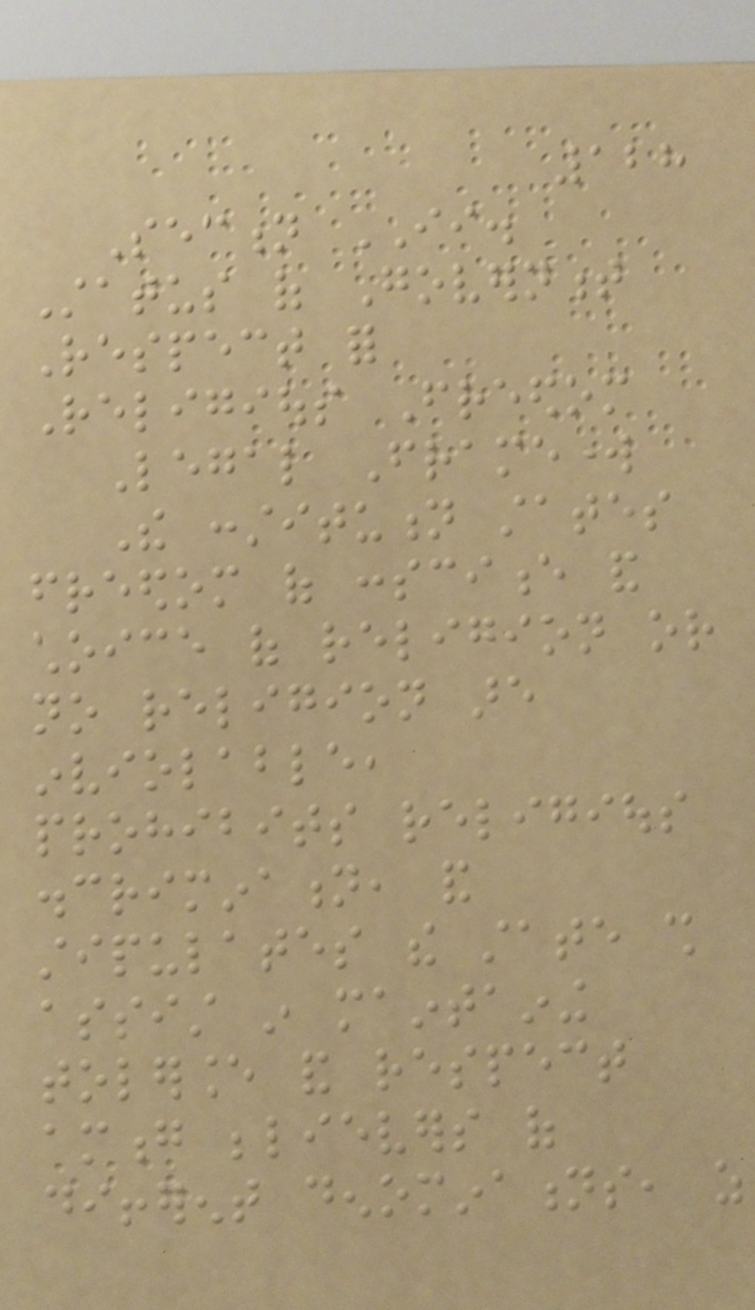128
Section II.
Status of Government
Respect for
Religious Freedom
Legal Framework
The constitution states
freedom of conscience and
choice of religion or
no religion are
inviolable,
prohibits religious
discrimination, and
stipulates the state shall
assist in maintaining
tolerance and respect
among believers of
different denominations, as
